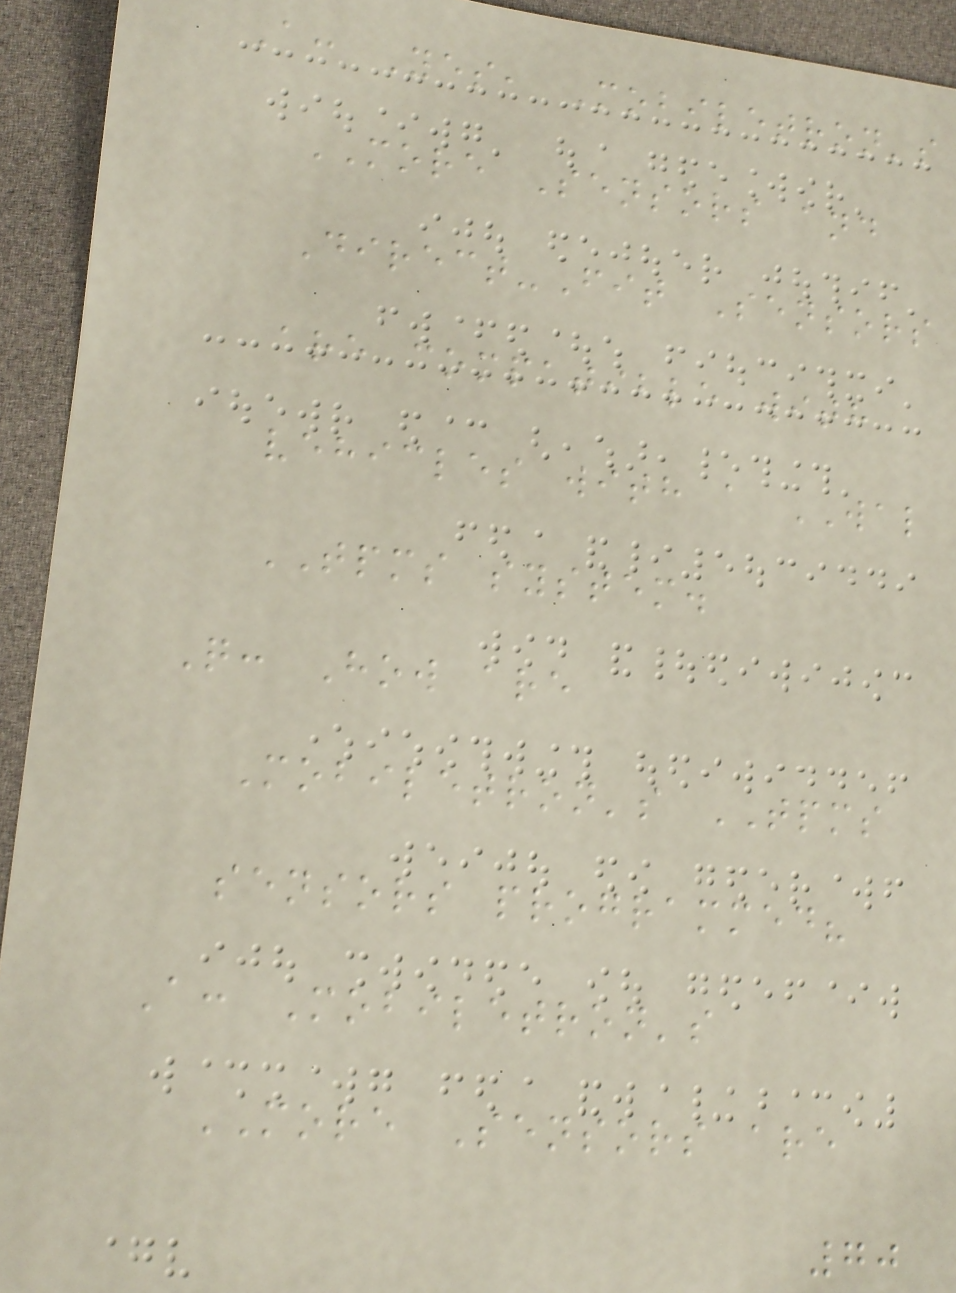A: Yes, Mobiletron's
MORE Sensors and
Direct-Fit Sensors
are compatible with
vehicles with a WAL
TPMS system.
Q: How are
Mobiletron's TPMS
sensors programmed?
A: Mobiletron's
MORE Sensors are
70
